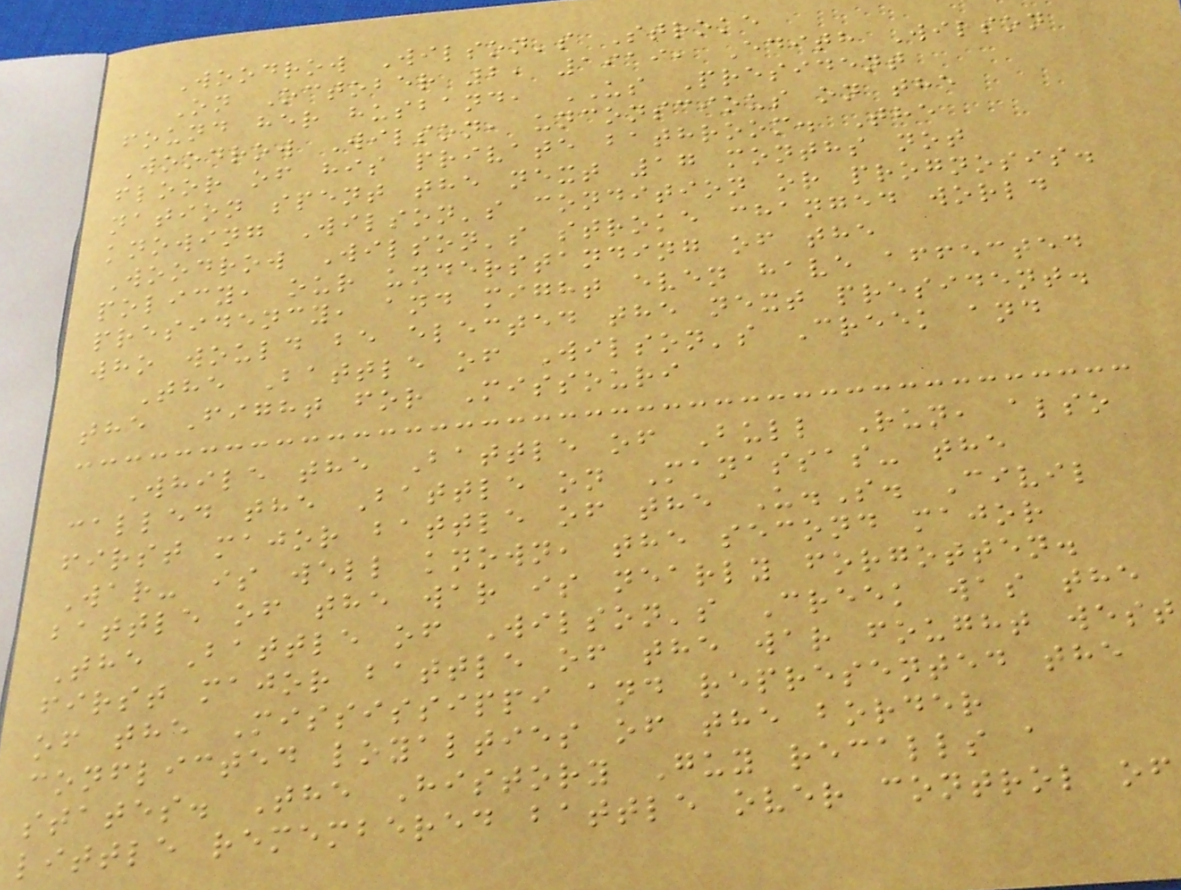Woodrow Wilson's Stroke
On October 2, 1919, Edith Wilson
found her husband, US President
Woodrow Wilson, unconscious on the
floor of his private bathroom. The
nation spent the next 17 months not
knowing Wilson's condition or prognosis.
Woodrow Wilson's stroke changed world
policy, our understanding of the
presidency, and might even have affected
who would be elected the next president.
The Battle of Wilson's Creek and
the Fight for Missouri
While the Battle of Bull Run, also
called the Battle on Manassas- the
first major battle of the U.S. Civil
War- is well known, the second major
battle of the war is nearly forgotten.
The Battle of Wilson's Creek was the
first major battle of the war fought west
of the Mississippi and represented the
conflicted loyalties of the border
states. The History Guy recalls a
little remembered battle over control of
